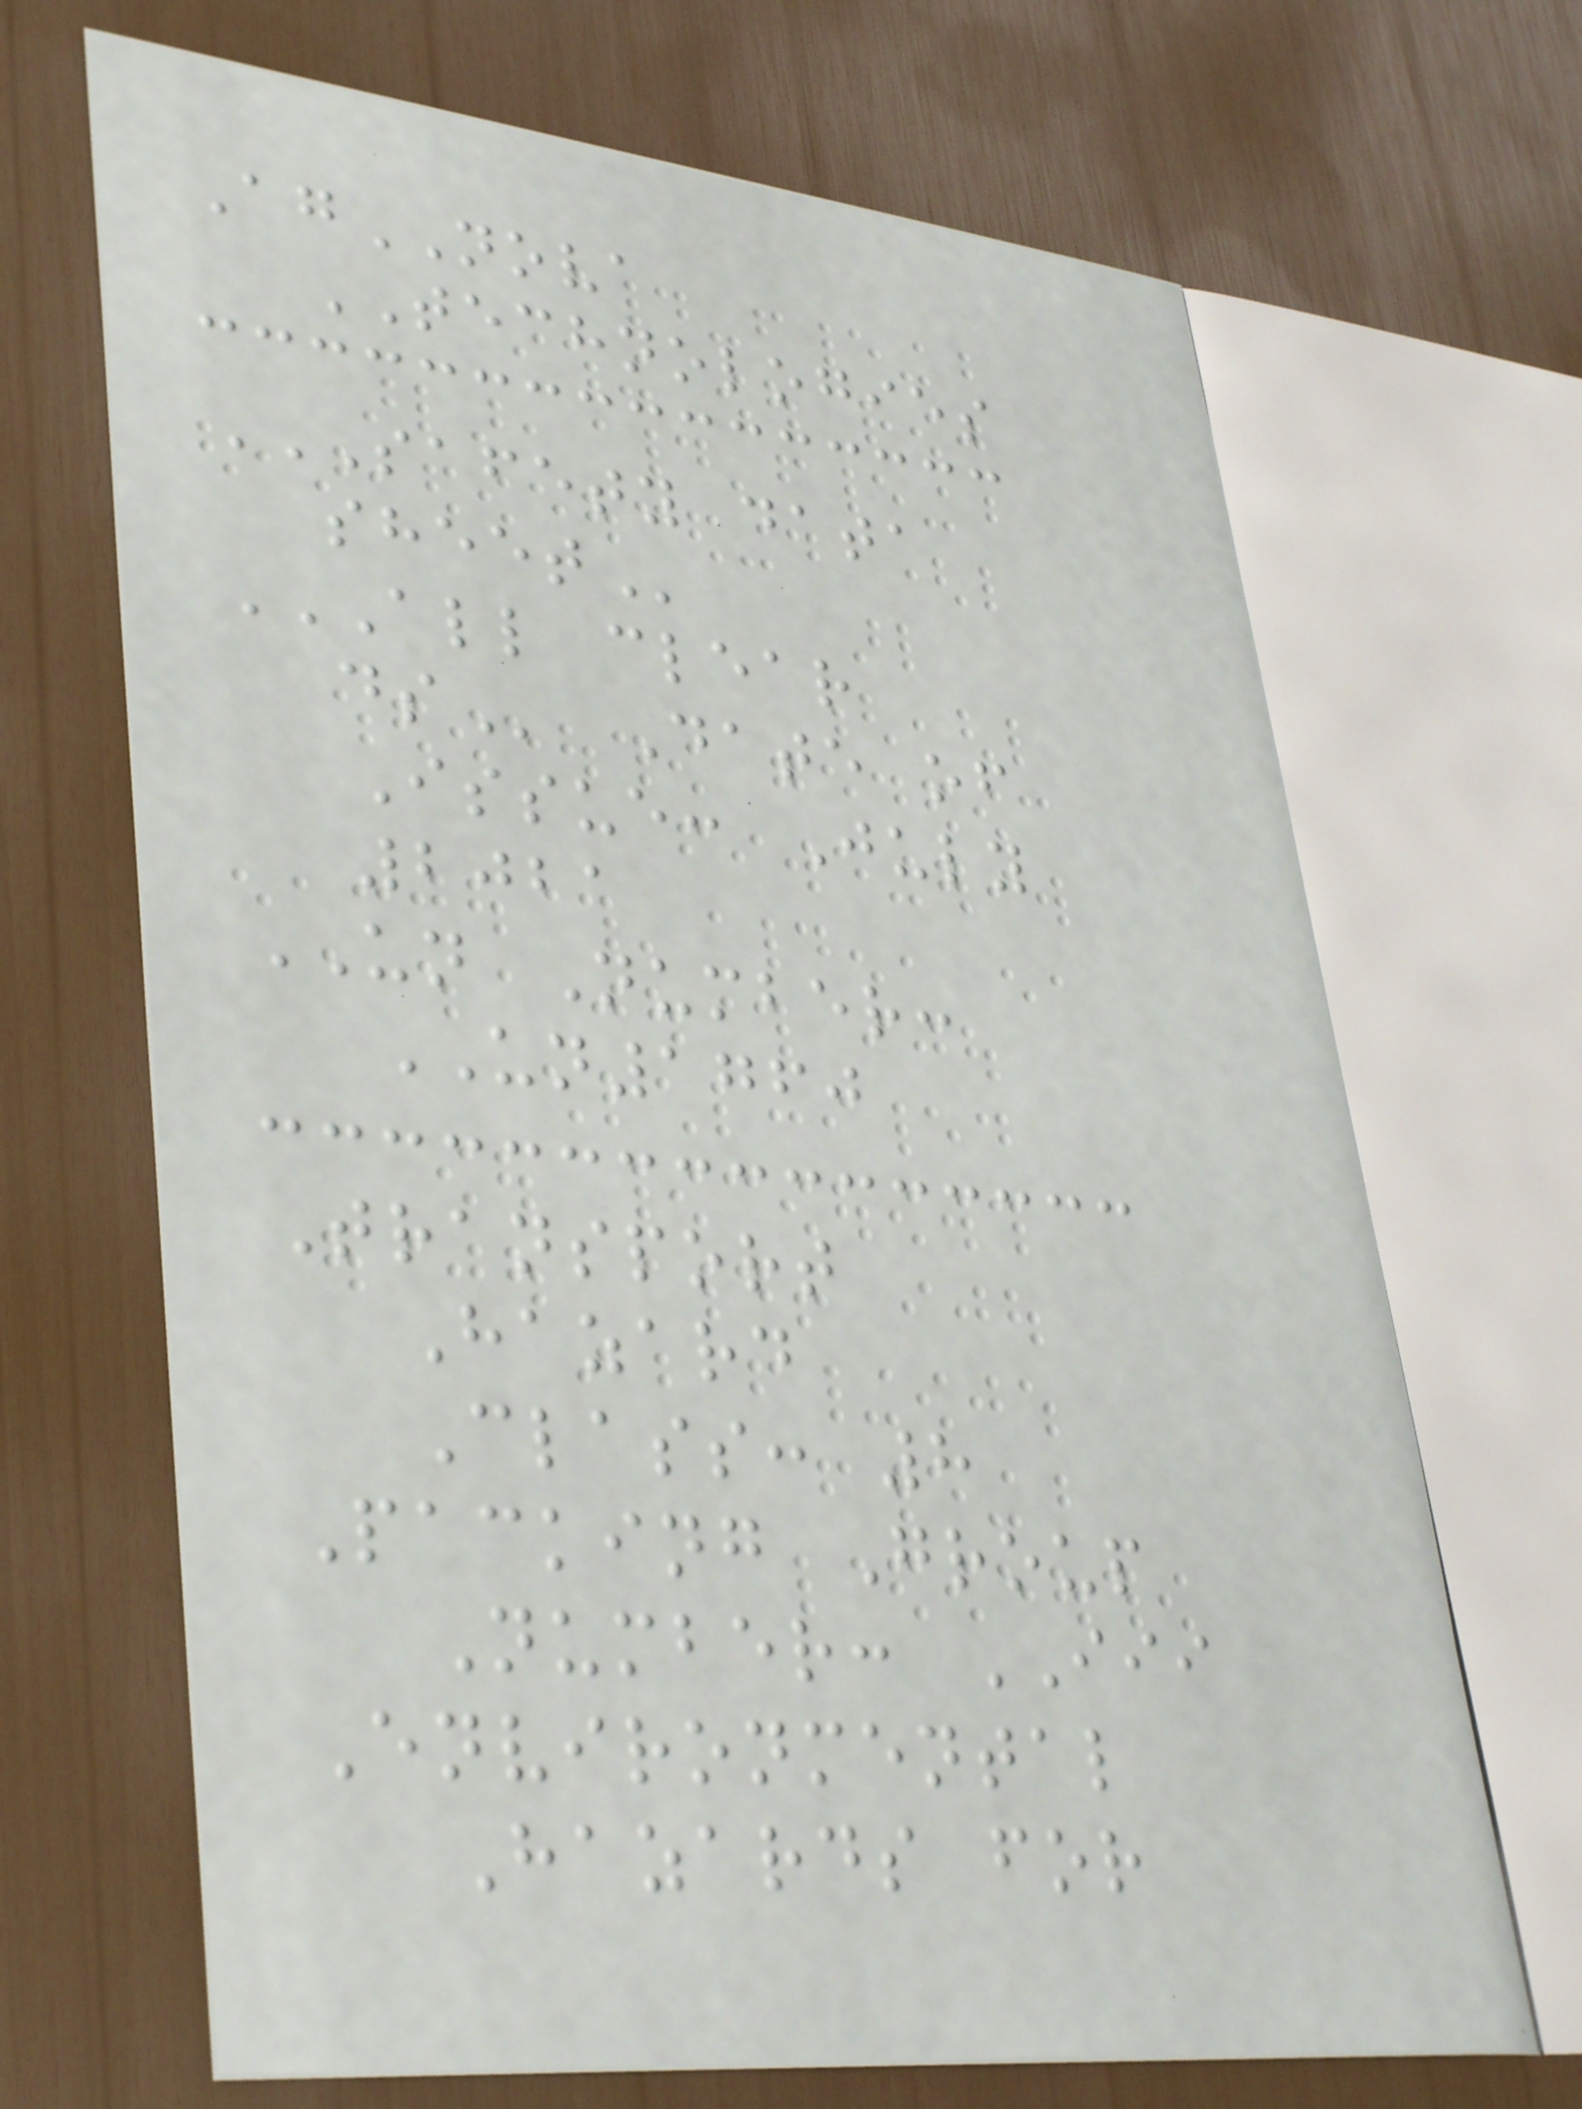AgNOVA
TECHNOLOGIES
SAFETY DATA
SHEET
ALL CLEAR
DS Date of
Issue: July
2021
UN Number:
UN1760
Transport
Hazard
Class: 8
Packing Group
Number: III
Environmental
Hazards for
